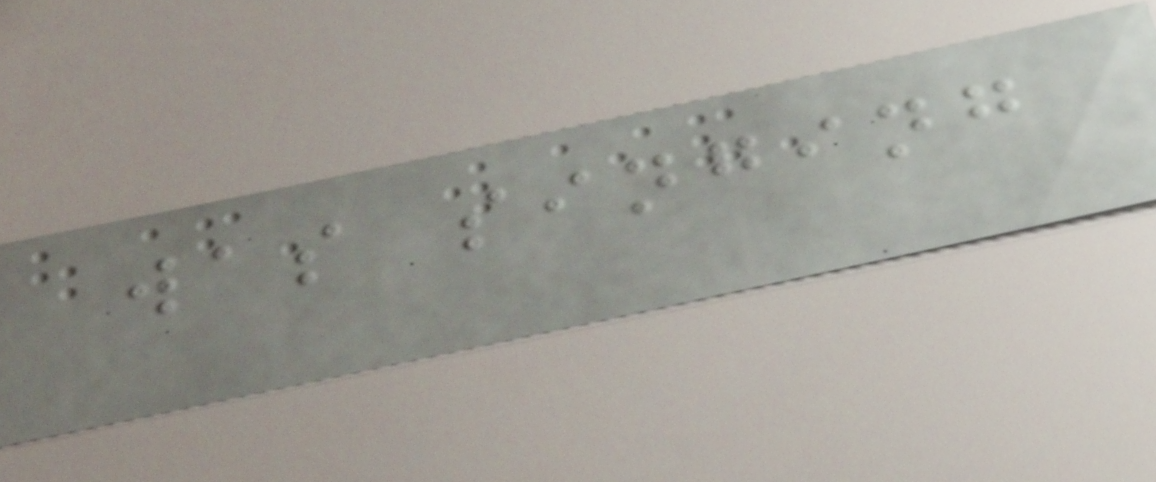was singing
